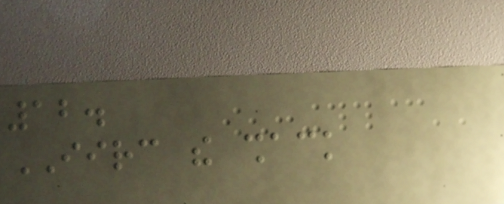12.
IIRC the shack
